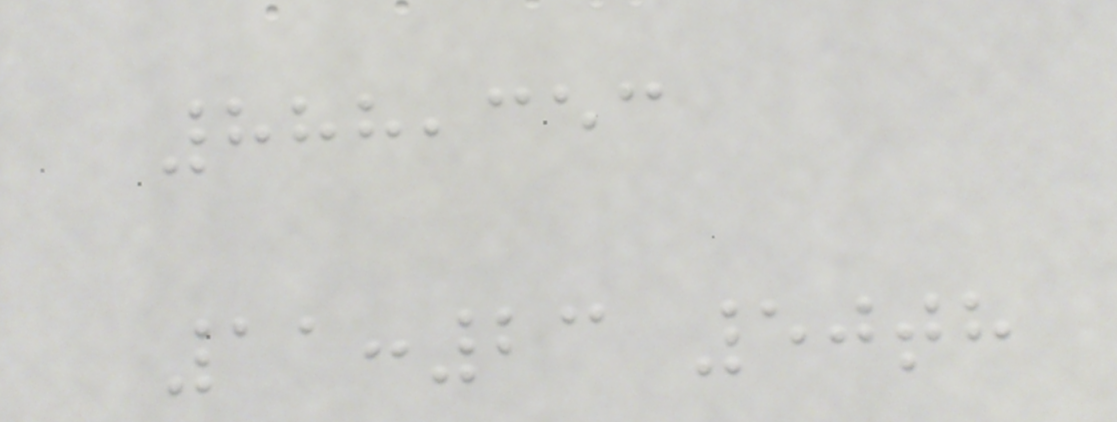888,353
11:23 50th
